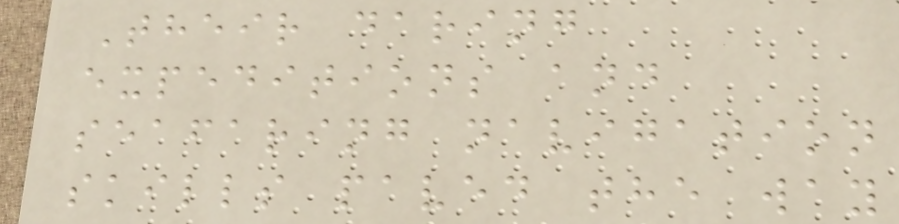Their daring
expeditions and
seafaring navigation
skills paved the way
